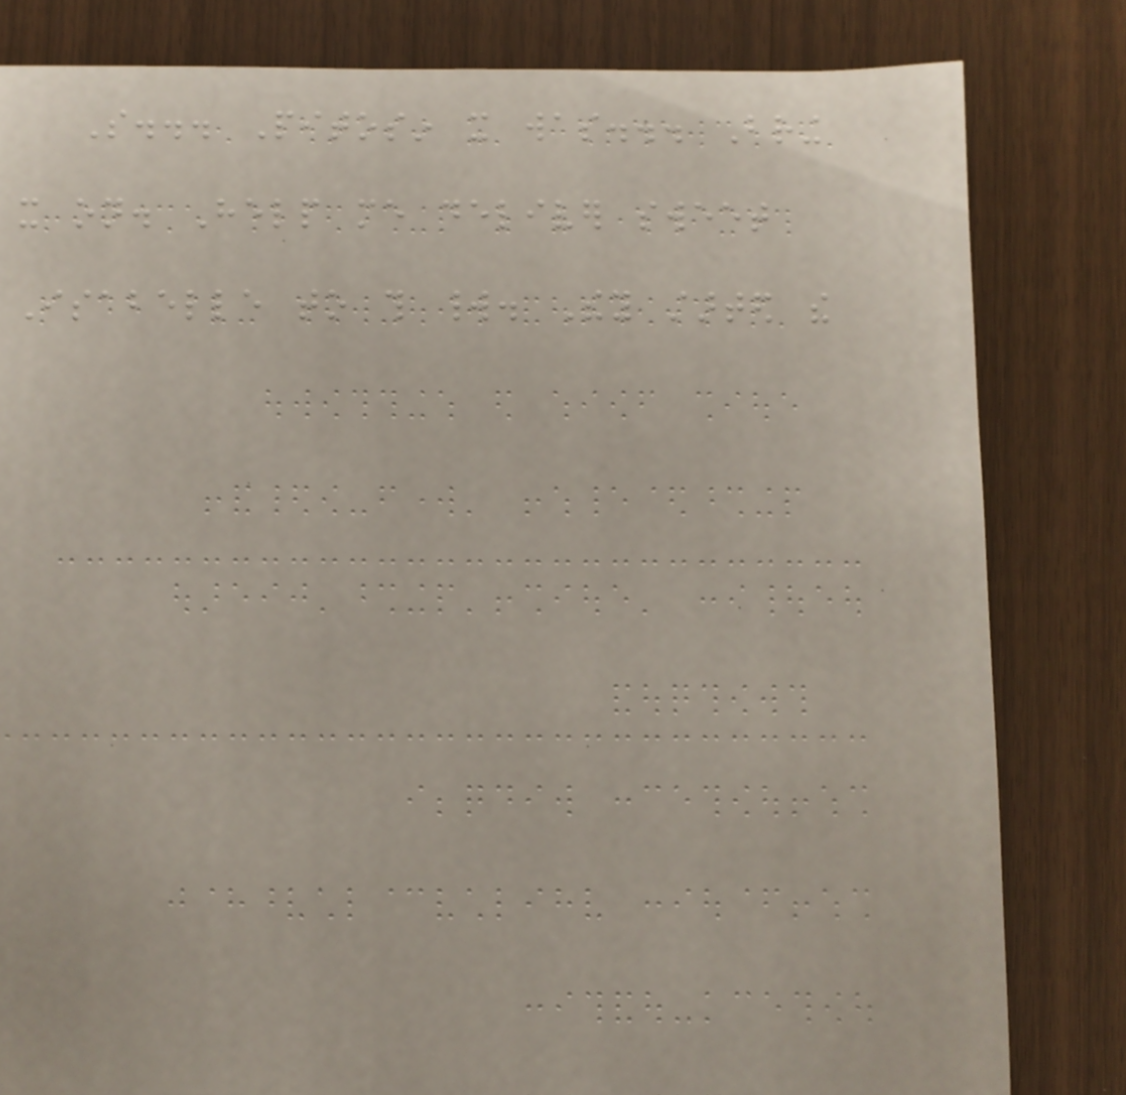So... Pitosin it was... Bring
it on. Help me deliver sweet
Isabelle to this world. They started the
